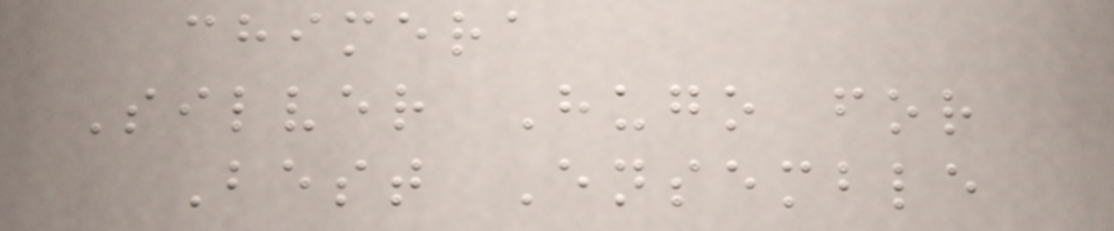chimera
Silver Hugo for
Best Ensemble
